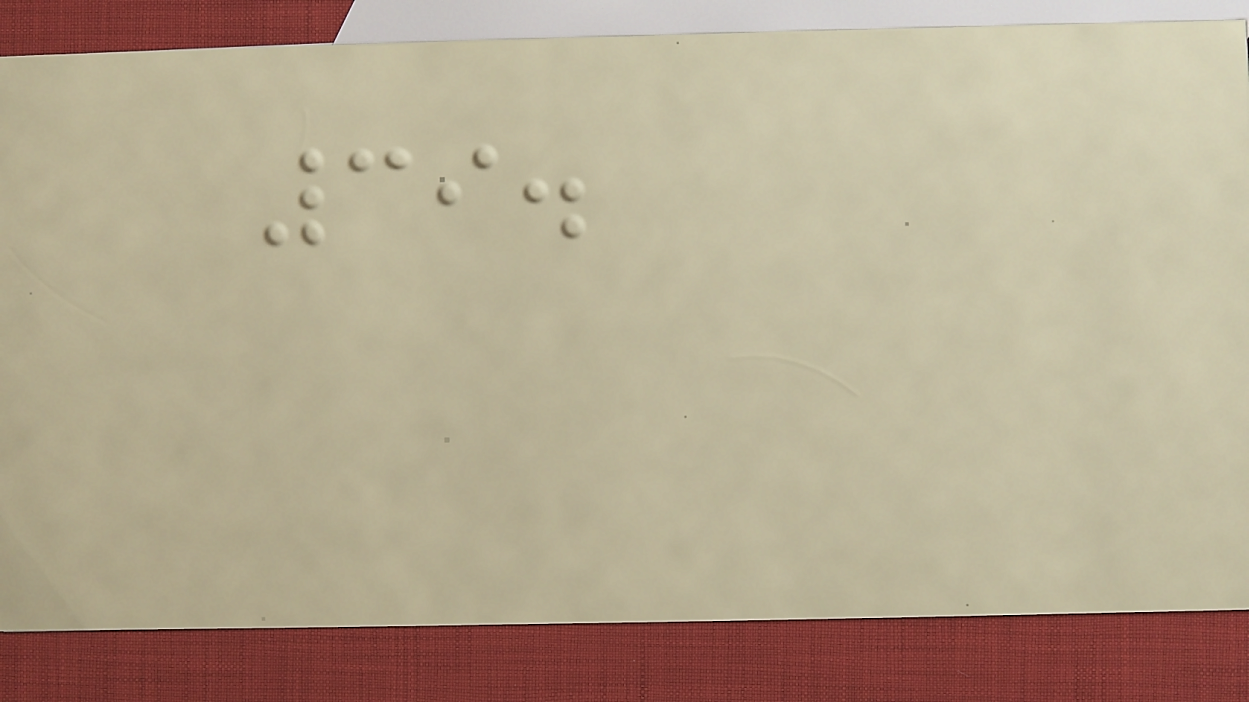39.
